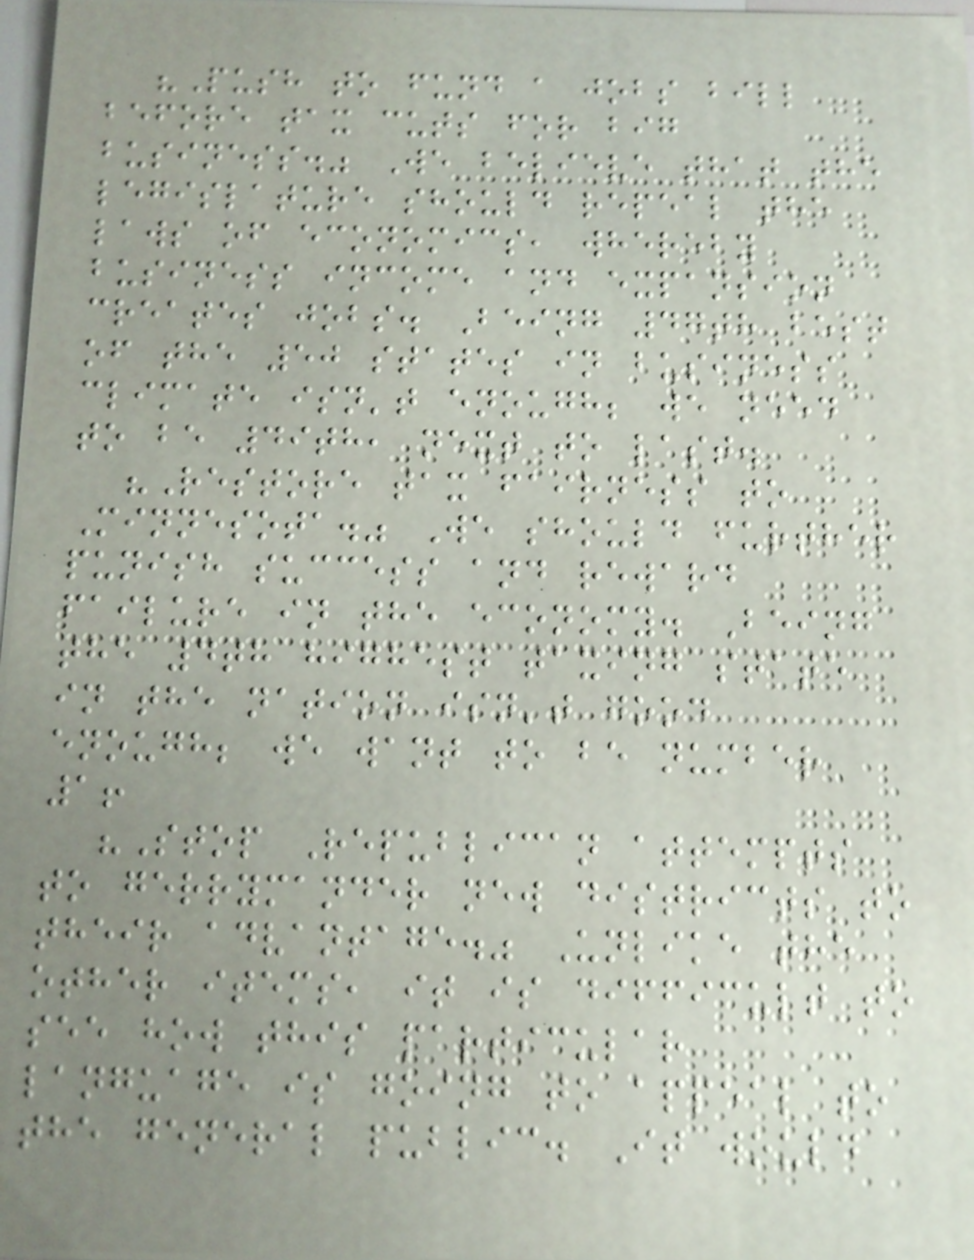"Push to fund a jobs bill
before tax cuts for big
business." We believe that the
legislature should repeal the
laws of economics, whereby
business income and expansion
creates jobs. Being 47th best
of the 50 states in business
climate isn't enough; we need
to be 49th, next to last.
"Restore tax fairness to
Minnesota." We should further
punish success and reward
failure in the economy. Being
the 4th highest taxing state
in the nation isn't good
enough; we want to be number
1!
"Stop Republican attempts
to gerrymander new districts to
their advantage." Unlike the
other items, it is difficult to
see how this particular
language is going to appeal to
the general public. It would
